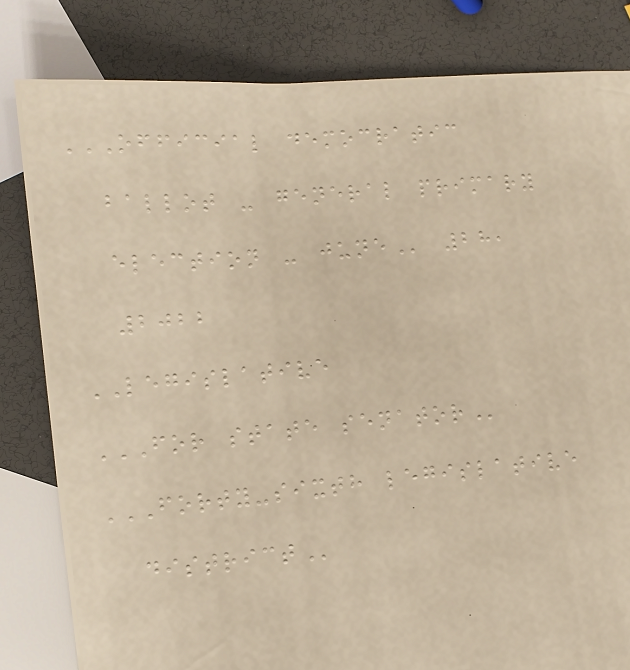OFFICIAL DEMOCRATIC
BALLOT - GENERAL PRIMARY
ELECTION - JUNE 28,
2022
LEGISLATIVE
FOR STATE SENATOR
FORTY-SIXTH LEGISLATIVE
DISTRICT
